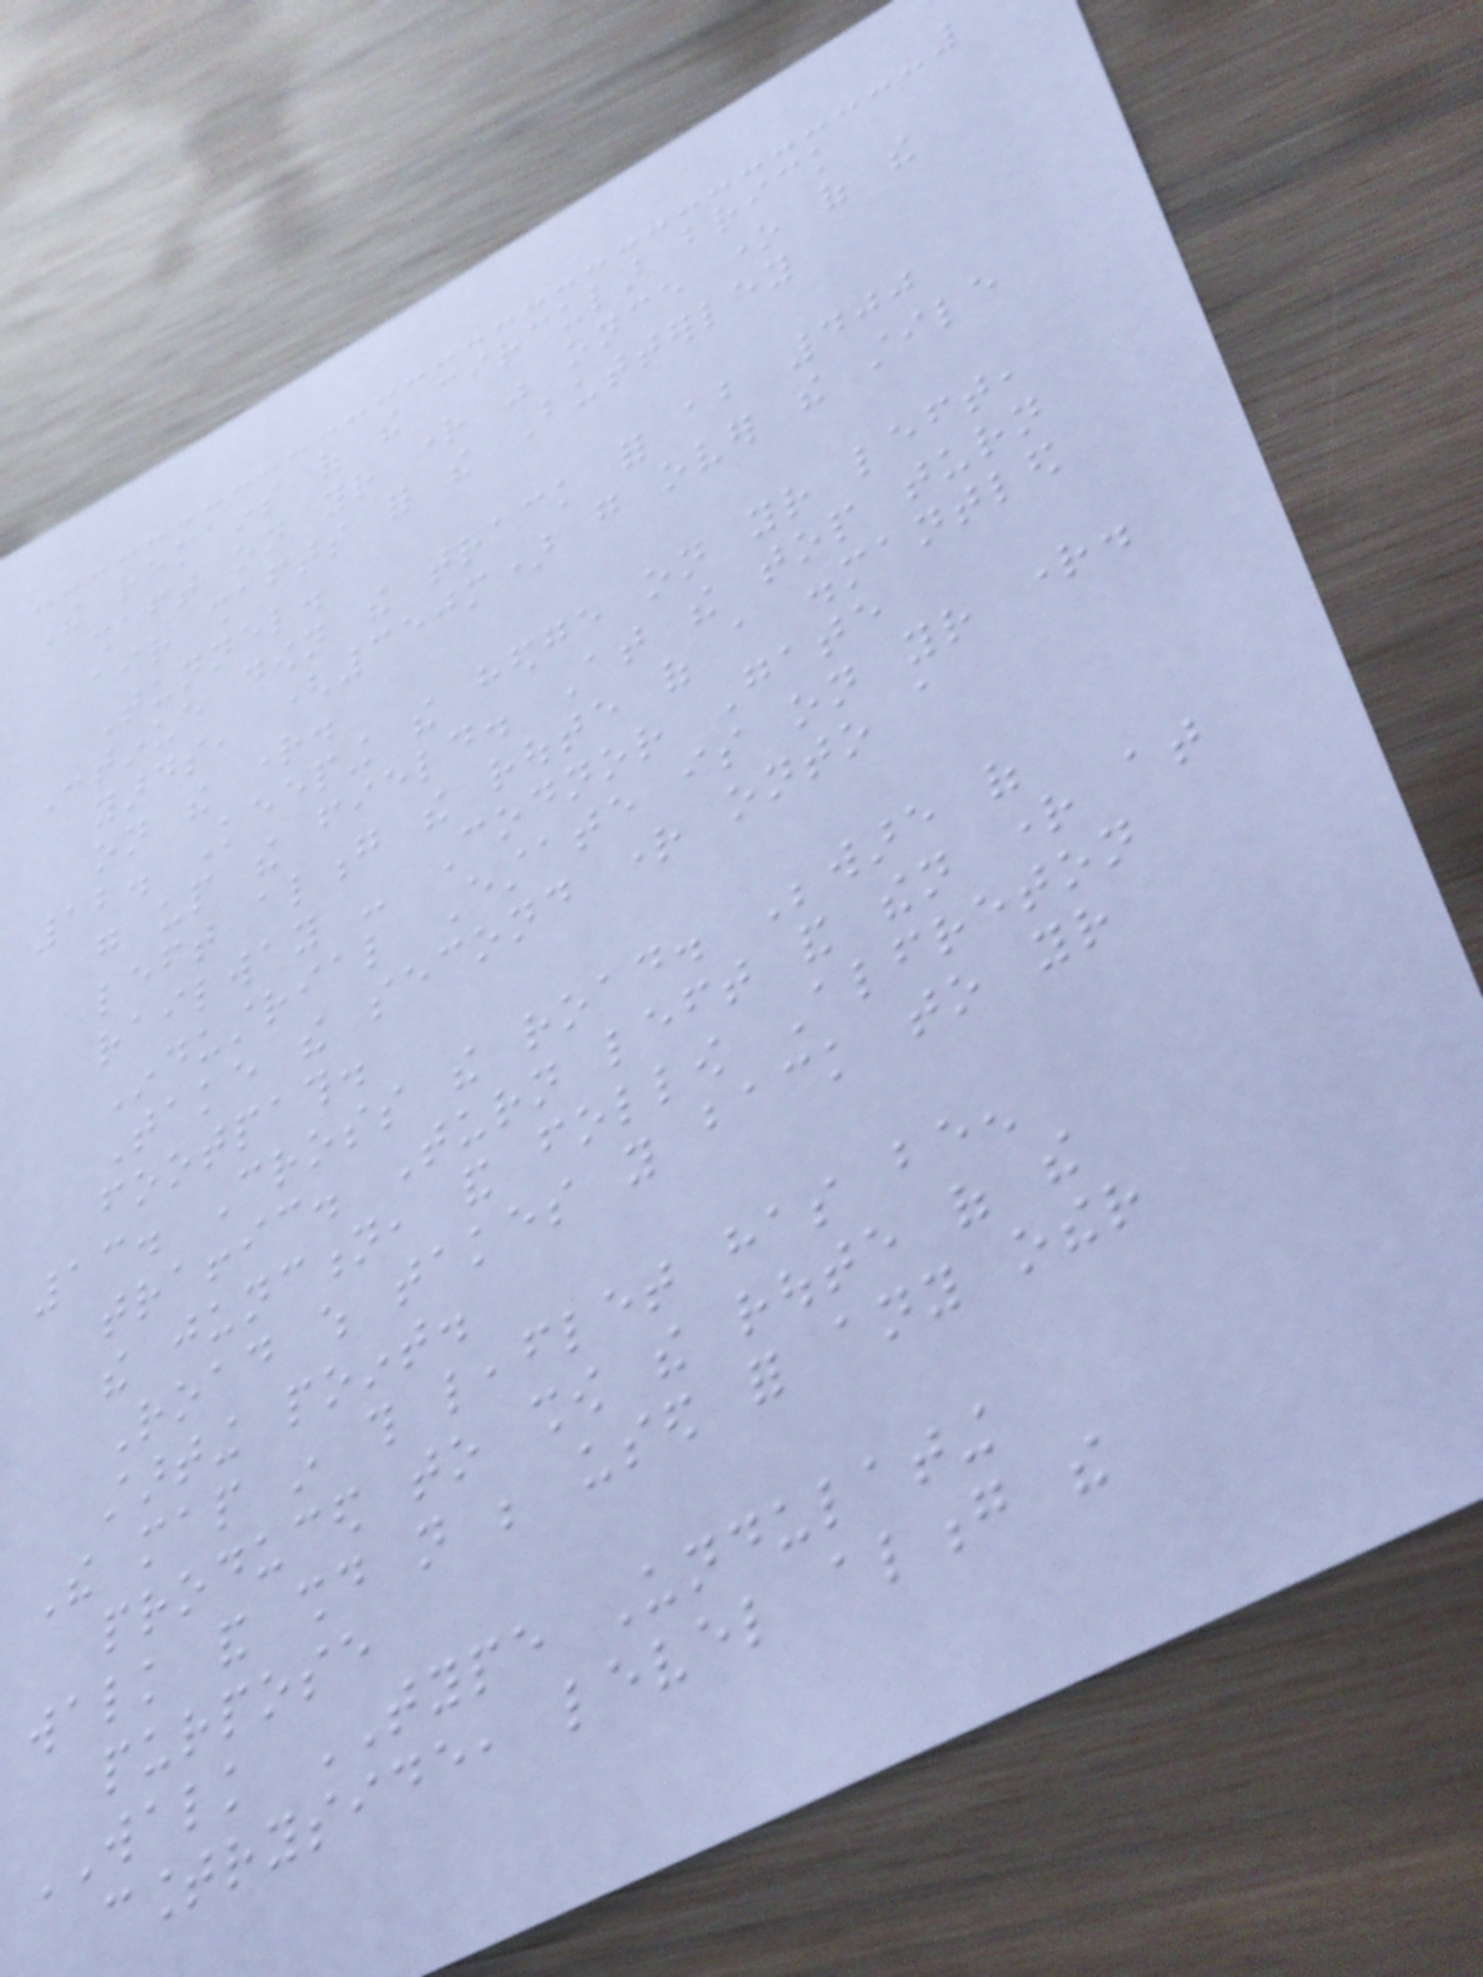The remains of the circular brick
shaft on your right was once one of the
air shafts for the Butterley
Tunnel.
Continue down the track for about 400
yards, (350m) go over the stile
on the right.
12. Keeping the hedge on your left,
go up the field. At the top turn
left along the route of a dismantled
railway - Codnor Gate
Industrial Estate is on your right.
Take the second right onto a
footpath.
13. Cross the road. Beware of
traffic. Turn left and then right at
the junction, and follow Alfreton
Road which takes you back to your
starting point.
The map in this leaflet has been
produced to show the route of the
walk and should not be used for any other
purpose
WALK TYPE Undulating
countryside, level along the
